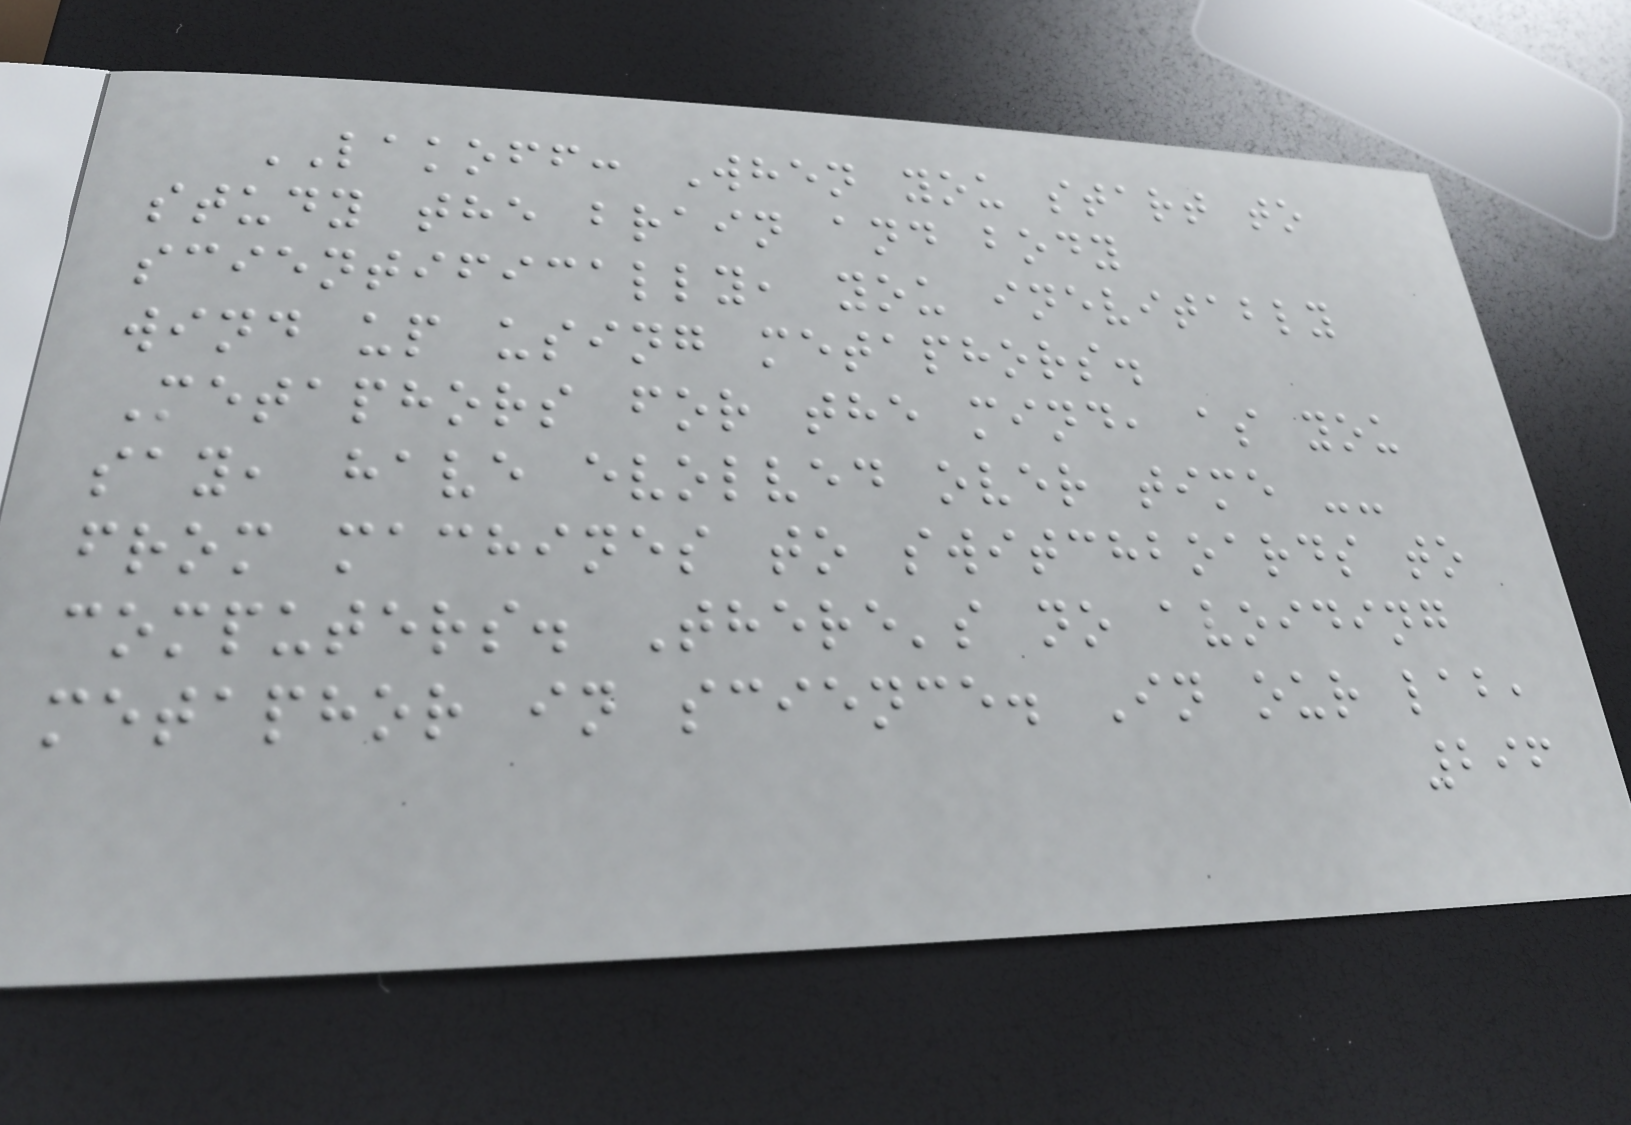LAKOFF: When you start to
study the brain and body
scientifically, you inevitably
wind up using metaphors.
Metaphors for the mind, as you
say, have evolved over time --
from machines to switchboards to
computers. There's no avoiding
metaphor in science. In our lab,
296
